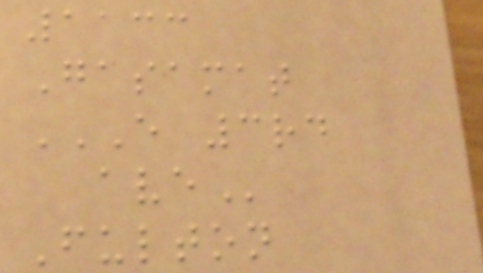1133
Gasamat
E 3RD
AVE
Fulton
